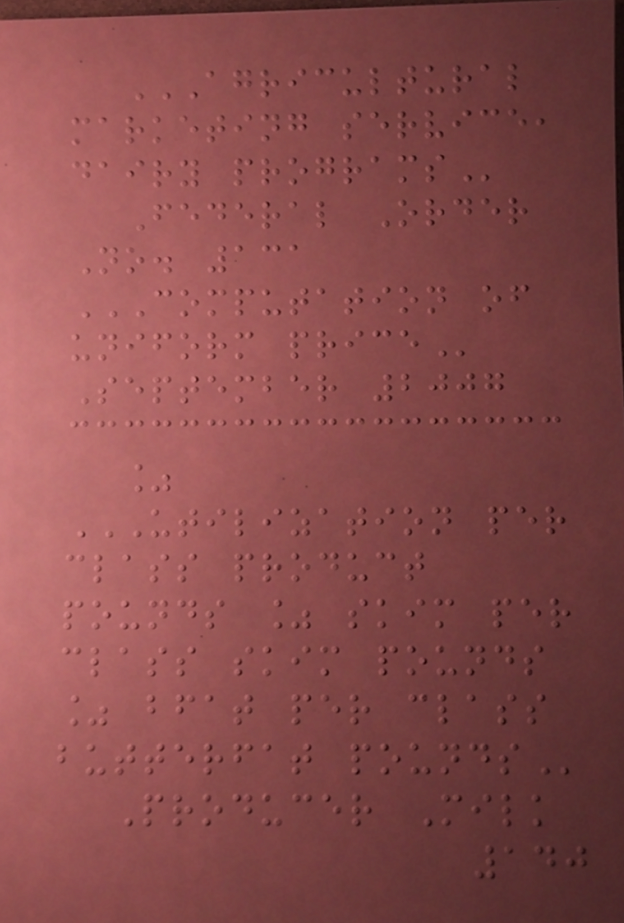AGRICULTURAL
MARKETING SERVICE,
DAIRY PROGRAMS
Federal Order
No. 131
COMPUTATION OF
UNIFORM PRICE
September 2007
%
UTILIZATION PER
CLASS PRODUCT
POUNDS % SKIM PER
CLASS SKIM POUNDS
% BFAT PER CLASS
BUTTERFAT POUNDS
Producer Milk
140
